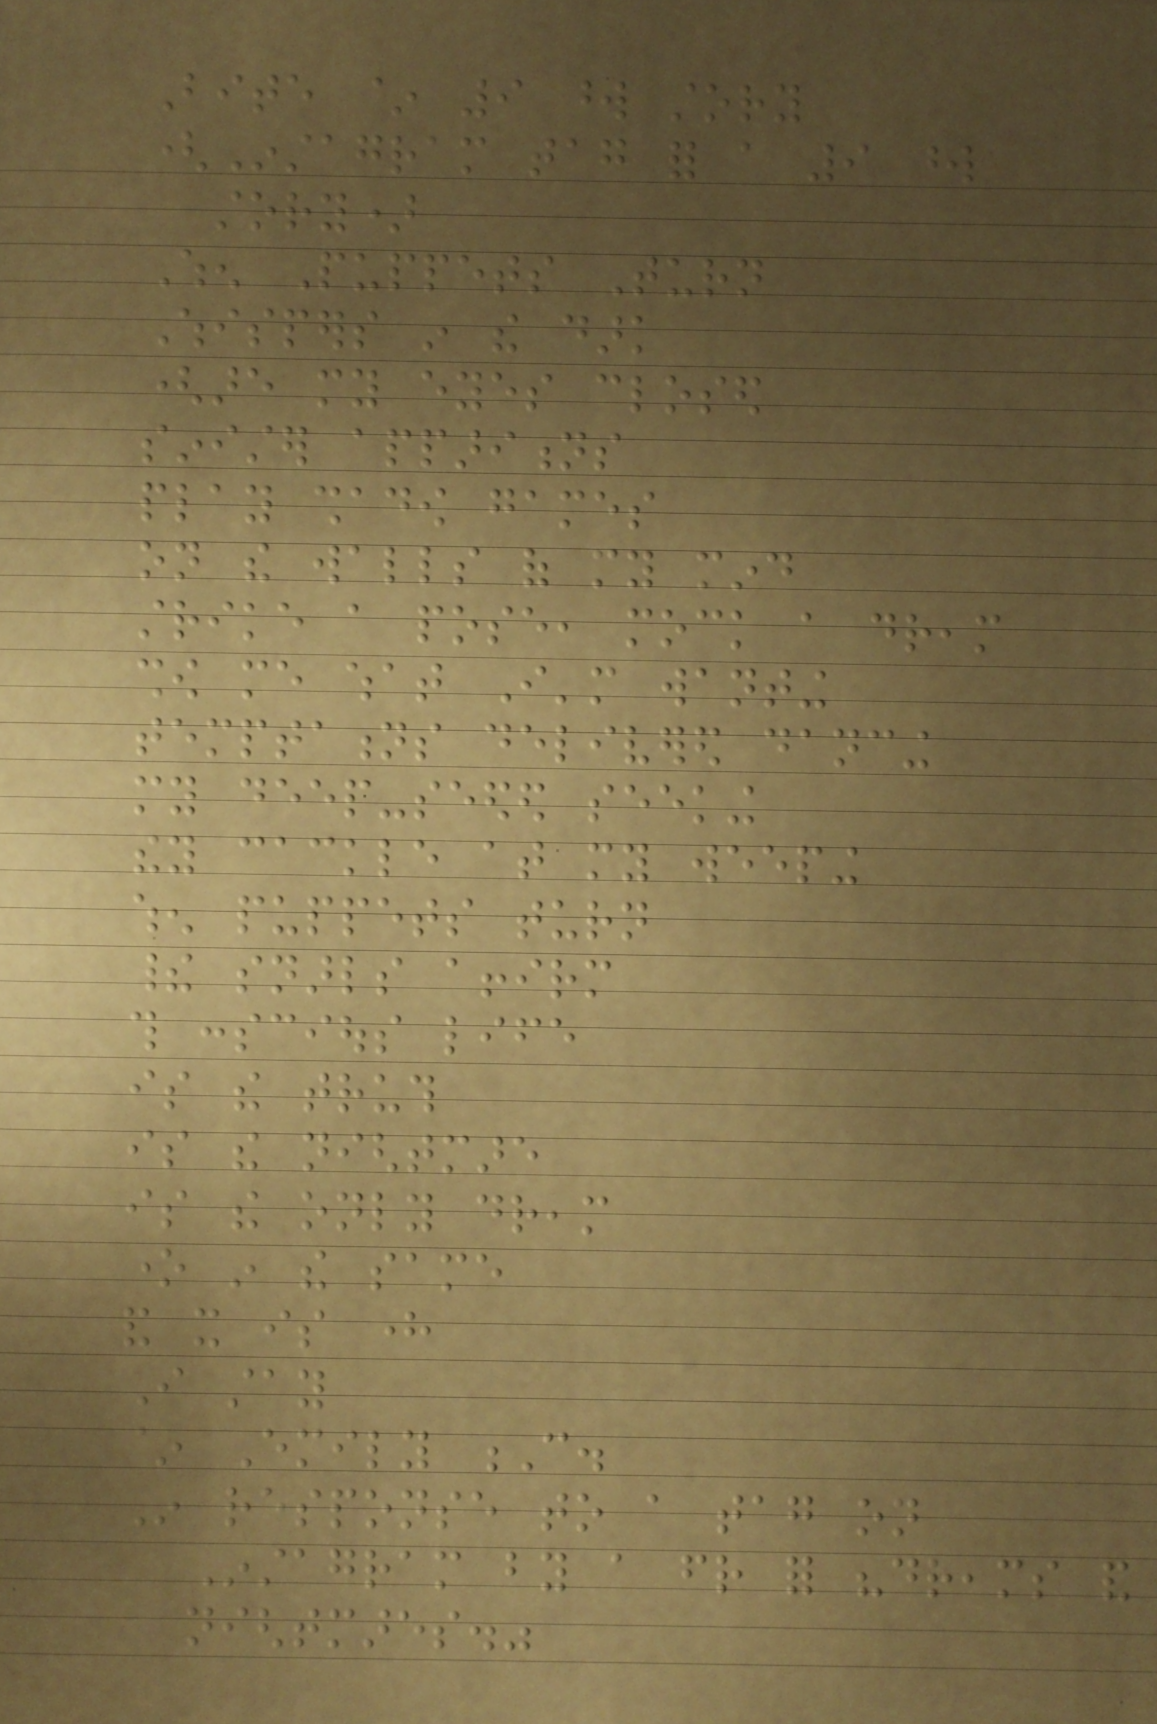Bite ~ 9 word story
(Instagram tag for a 9 word
story)
When Puppets Turn
Whispers in the dark
(are my eyes closed
sinister apparitions
play shadow games
on the walls of my mind
strike a pose, mock a dream
show me what I'm wanting
temptations delivered dancing
my deep-seeded seeking
they cackle at my weeping
when puppets turn
their snarls affirm
this conscious life
is the truth
is the nightmare
is the only dream
one in the same
and it is here
I stay
~ Emily C.
In response to a tag on
Instagram by a friend for "dreams and
nightmares."
